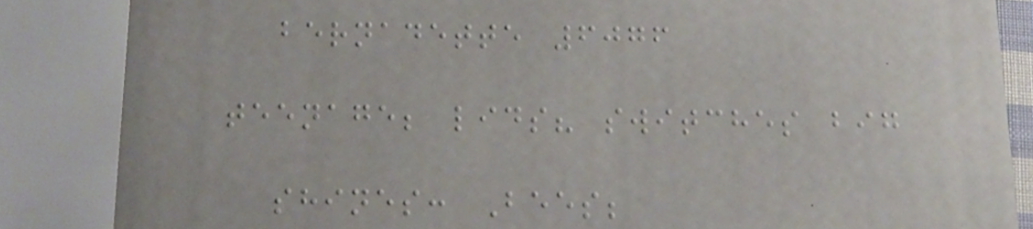bernadette 6076
teenage; lids? switches big
shines: Bees;
